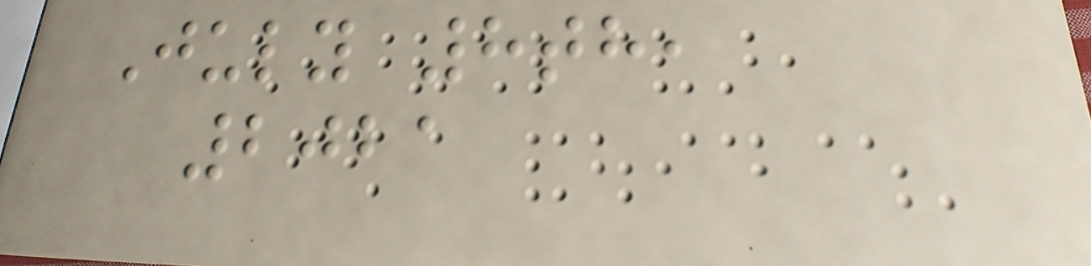July 8th,
2021
